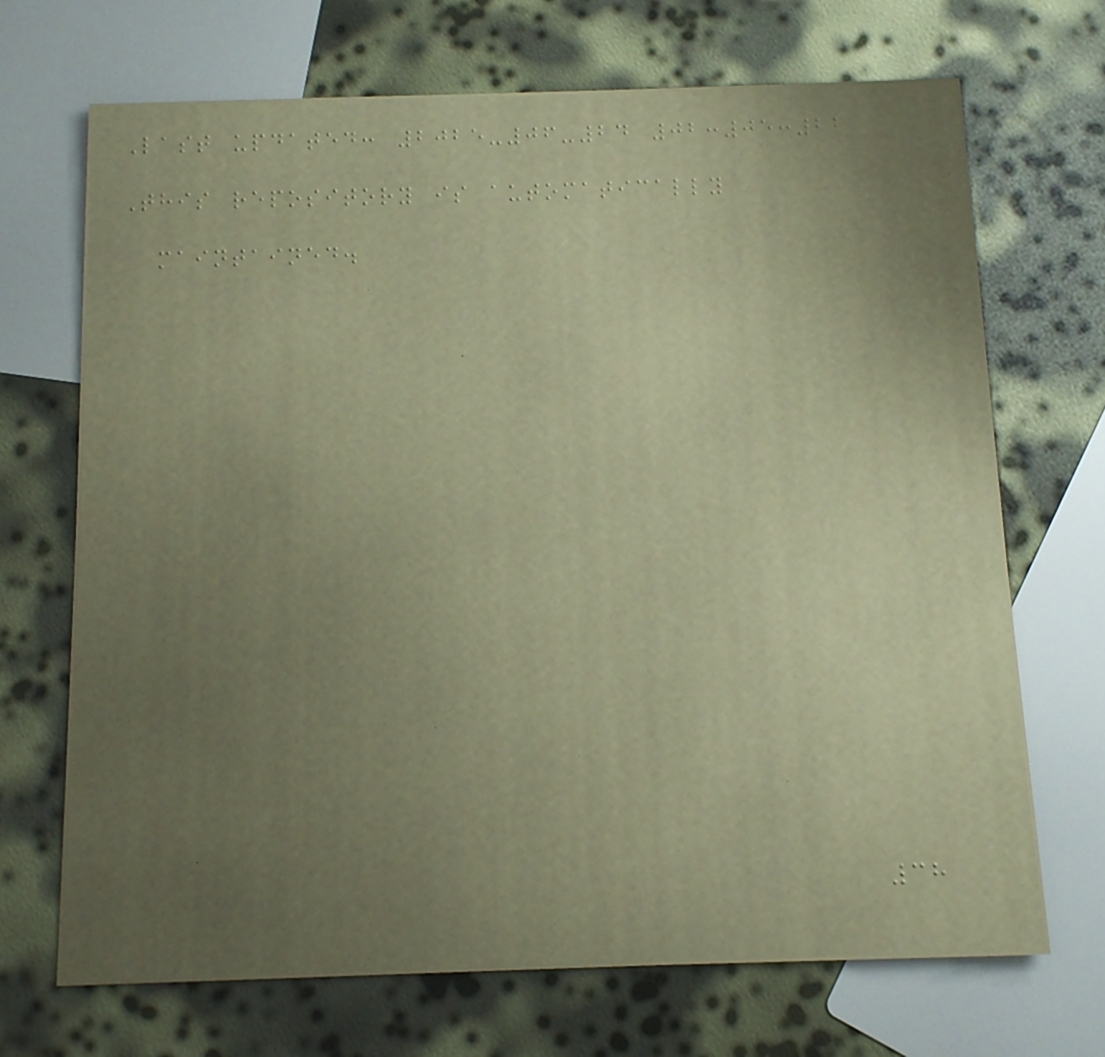Last updated: 2025-06-24 02:05:22
This repository is automatically
maintained.
38
